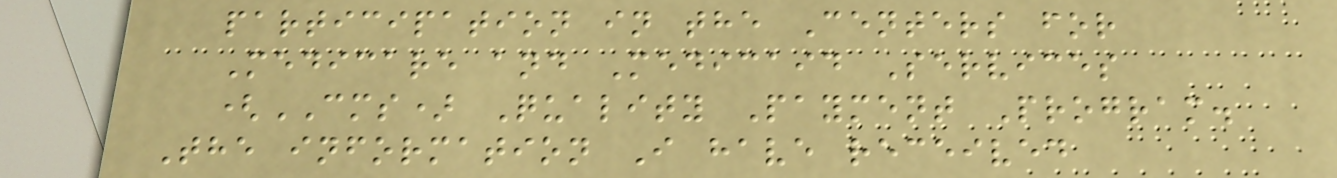participation in the Centers for
Medicare and Medicaid Services
(CMS) Quality Payment Program.
The information I have received
